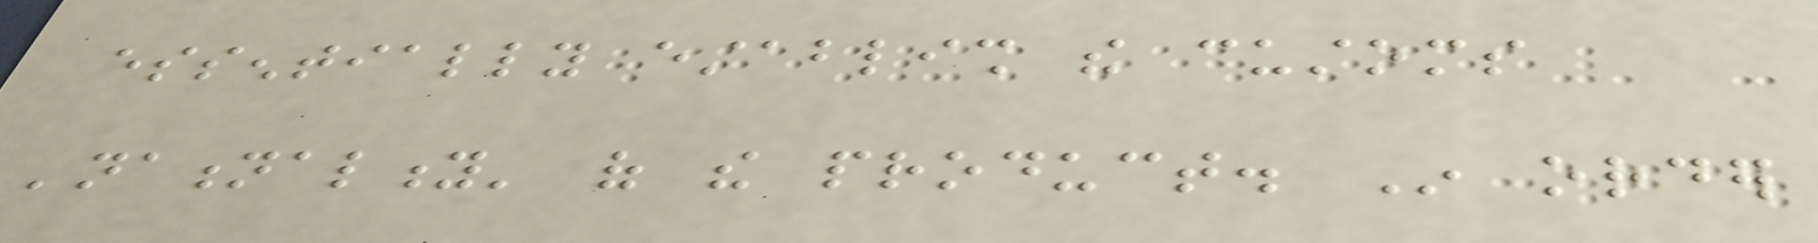essentially establish the customs
'nationality' of the product. In order
